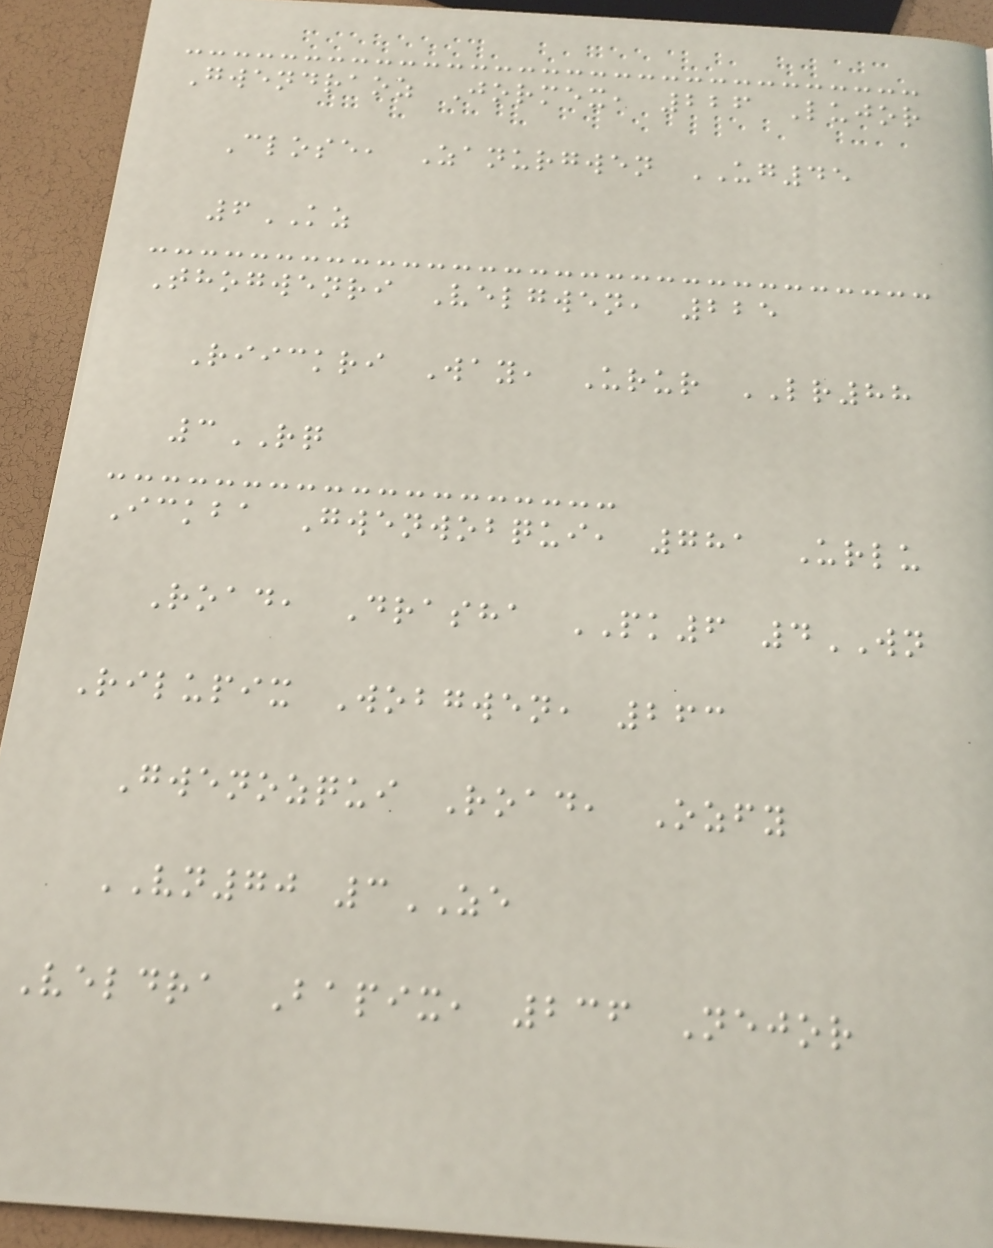Gwendraoz Jormex, 226 Lujor
Close, Zanurgwen UG45
6KZ
Thogwenri Velgwen, 225
Riickri Way, Urur LR88
3RQ
Ickba Gwenwobqui, 781 Urlu
Road, Drasha PK6 4WN
Rilupix Wobgwen, 263
Gwenozqui Road, Ozfy
VN70 3ZE
Veldra Bapix, 236 Nejor
